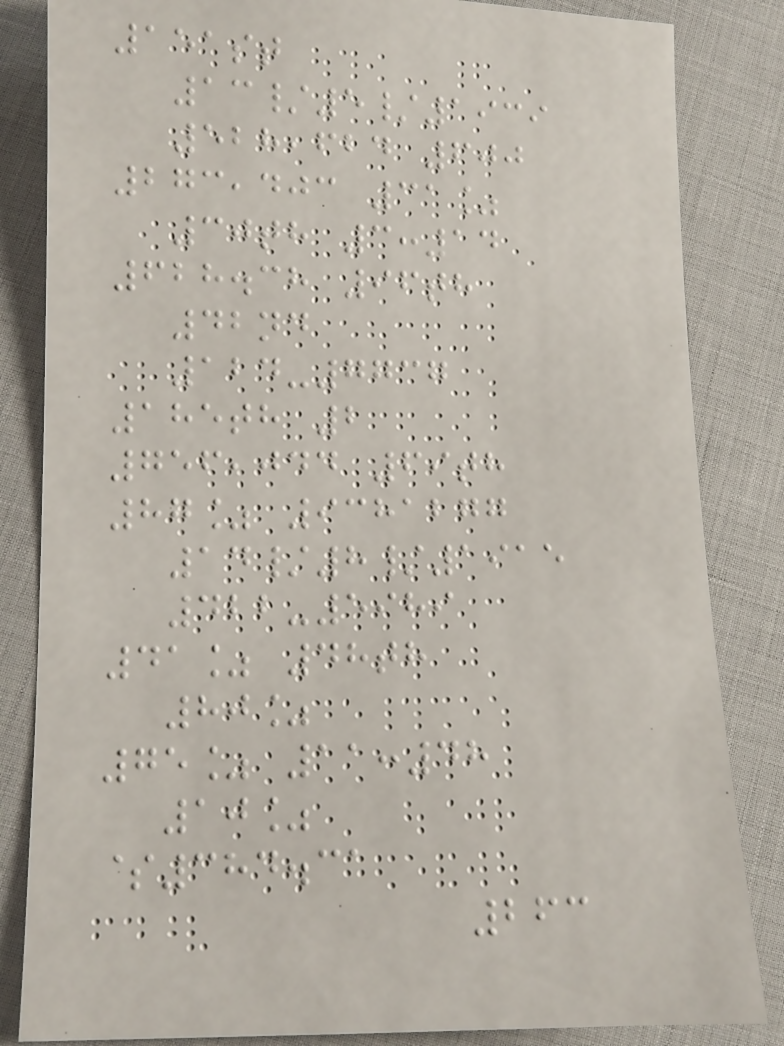151st
13/5/1939
528,624 600
273,403 31%
30th 3:14
628.38 96th
42nd
124-7737
185th 2
756,044 69th
87% 9381277
14/8/1915
422-5989
41% 48th
80%
75% 11:48
10%
$384.31
263
